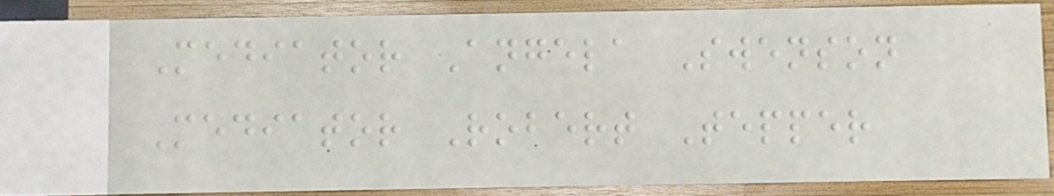Mediator Angela Swenson
Mediator Robert Tepper
